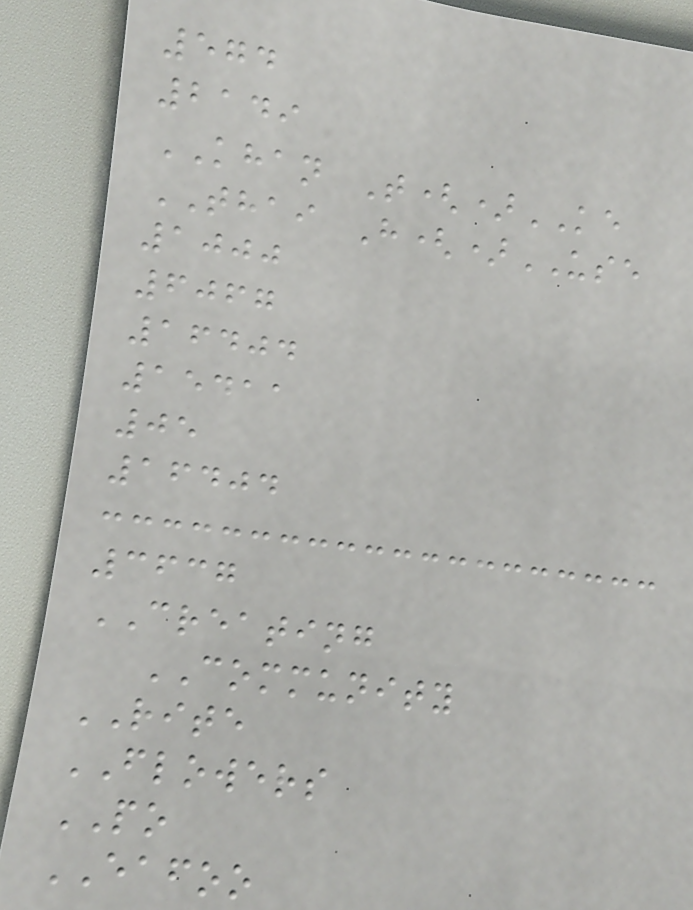574
2149
KHAN T()KE
THAI H()USE
1000
6067
16404
15411
05
16404
3637
CREATING
COMMUNITY
RITE
FLOWERS
PO
EAFOO
